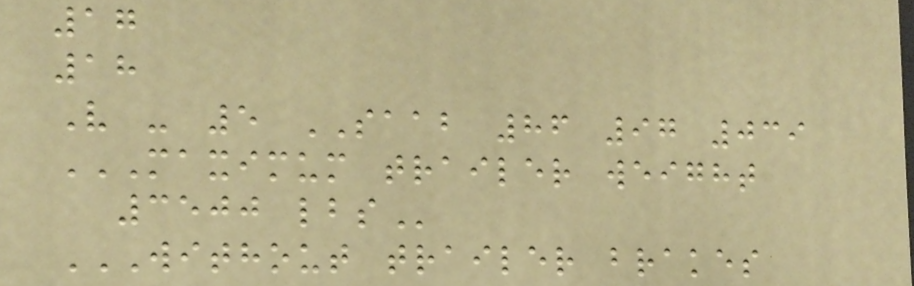17
18
V - 5 SAAB 86 97 039
MAXIMUM TRAILER WEIGHT
3500 LBS
WITHOUT TRAILER BRAKES
